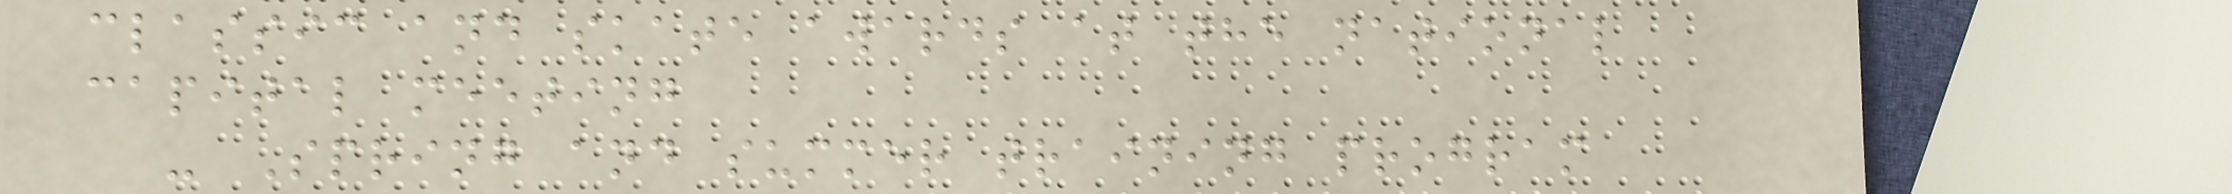classic and skate awards at the national
capital meeting
- Spring and summer training program
